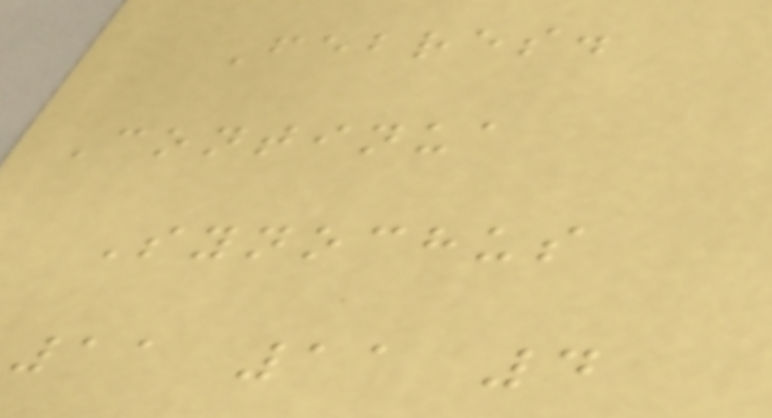Febres.
Continua
Synochus
11 11 4
